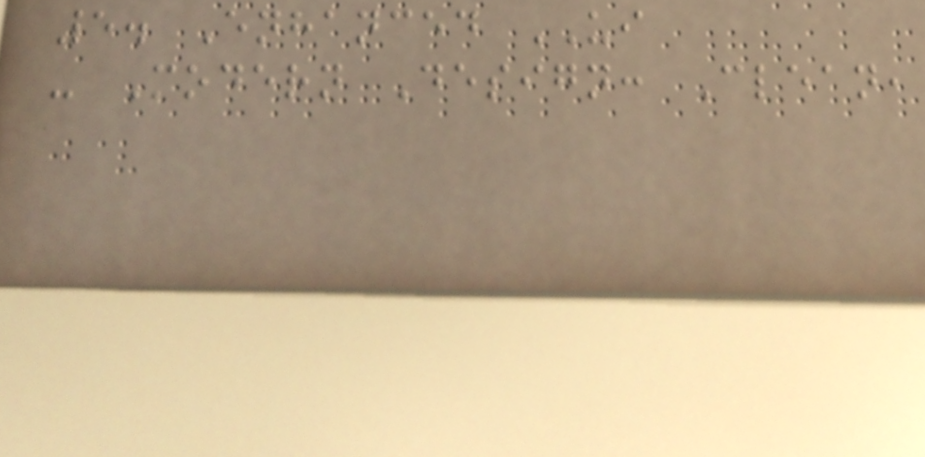5. Enhanced UI
- Modern Design: Clean,
